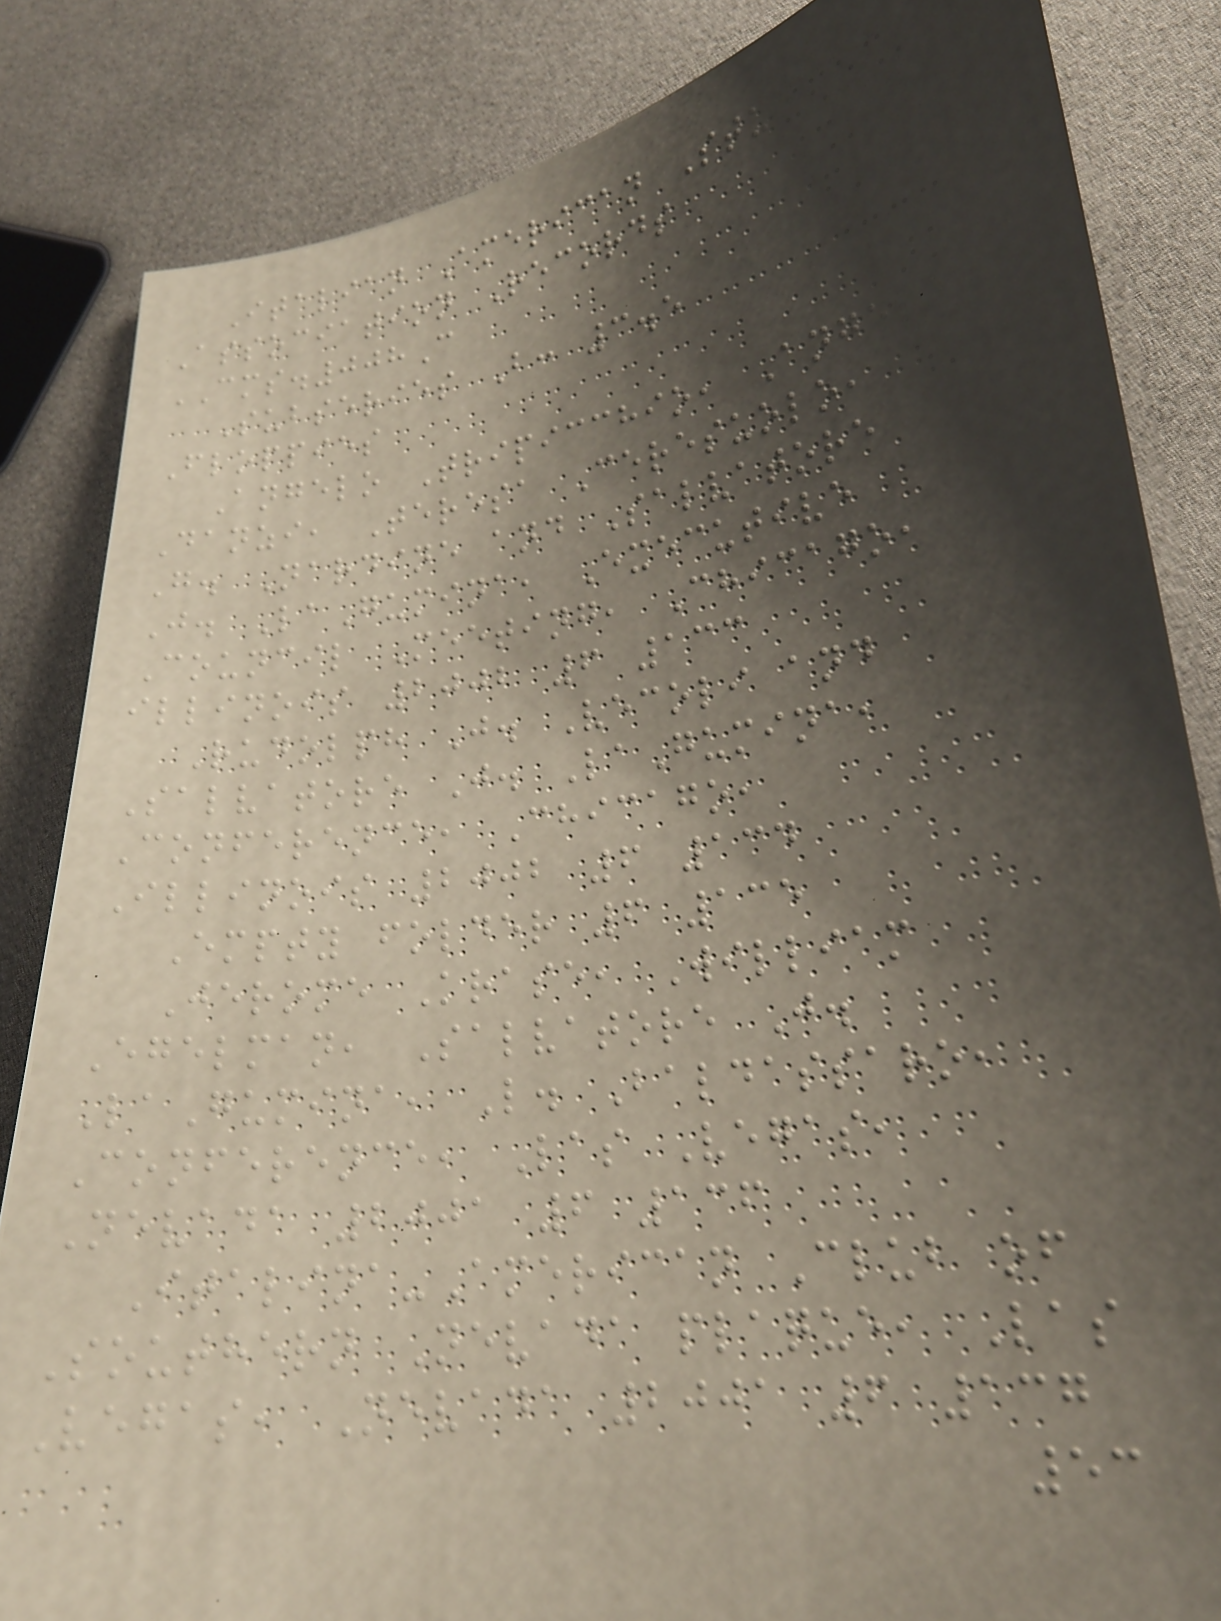Italian American Studies
Association Records
CMS.008C
Subseries B: 3.5
Floppies
Angelo Tripicchio, Angela
Danzi, Teresa Ceresuolo,
G. Nardine and Salvatore
J. LaGumina, Executive
Council Meeting, Chicago,
illinois 2002 6 133
Rudolph J. Vecoli and
Salvatore J. LaGumina,
Conference, Chicago,
Illinois 2002 6 134
Empty folder 6 135
Jerome Krase, William
Egelman, Salvatore J.
LaGumina, L. Baldassaro,
Conference, Las Vegas,
Nevada 2001 6 136
Italina-American Club of
Southern Nevada plaque, Las
Vegas, Nevada 2001 6 137
53
